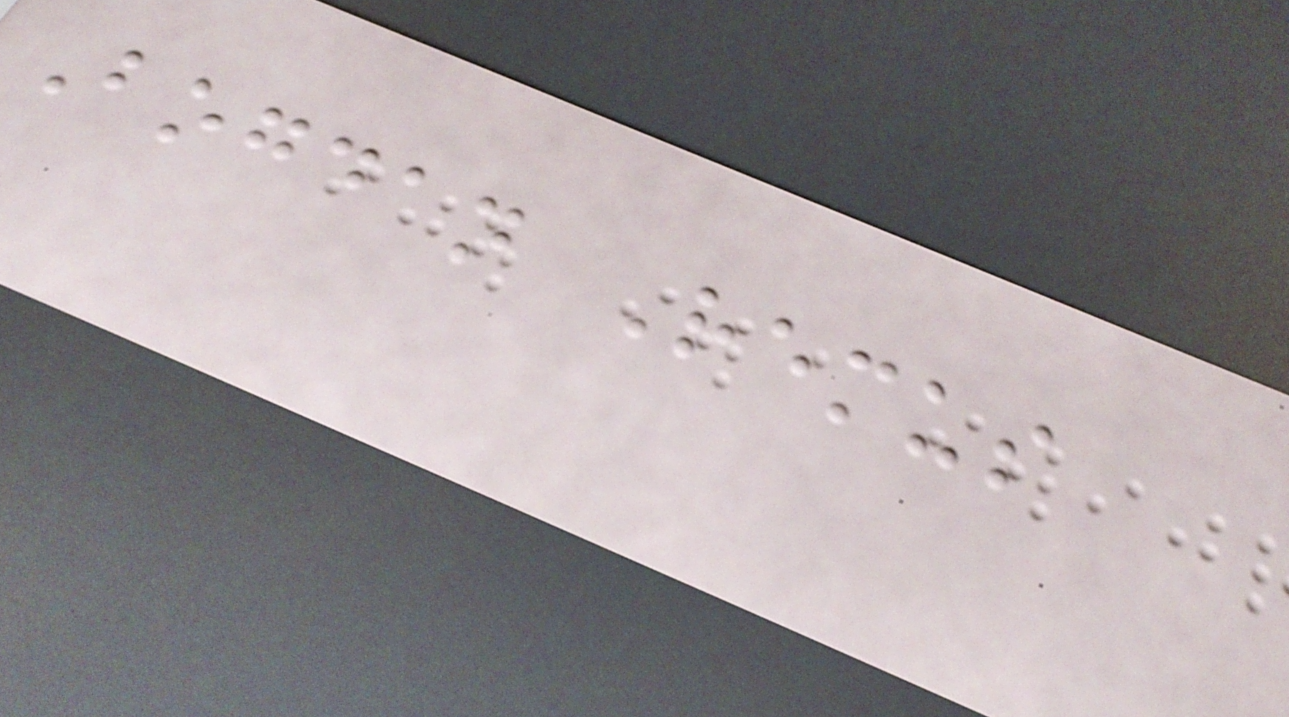Bogdan Remus
